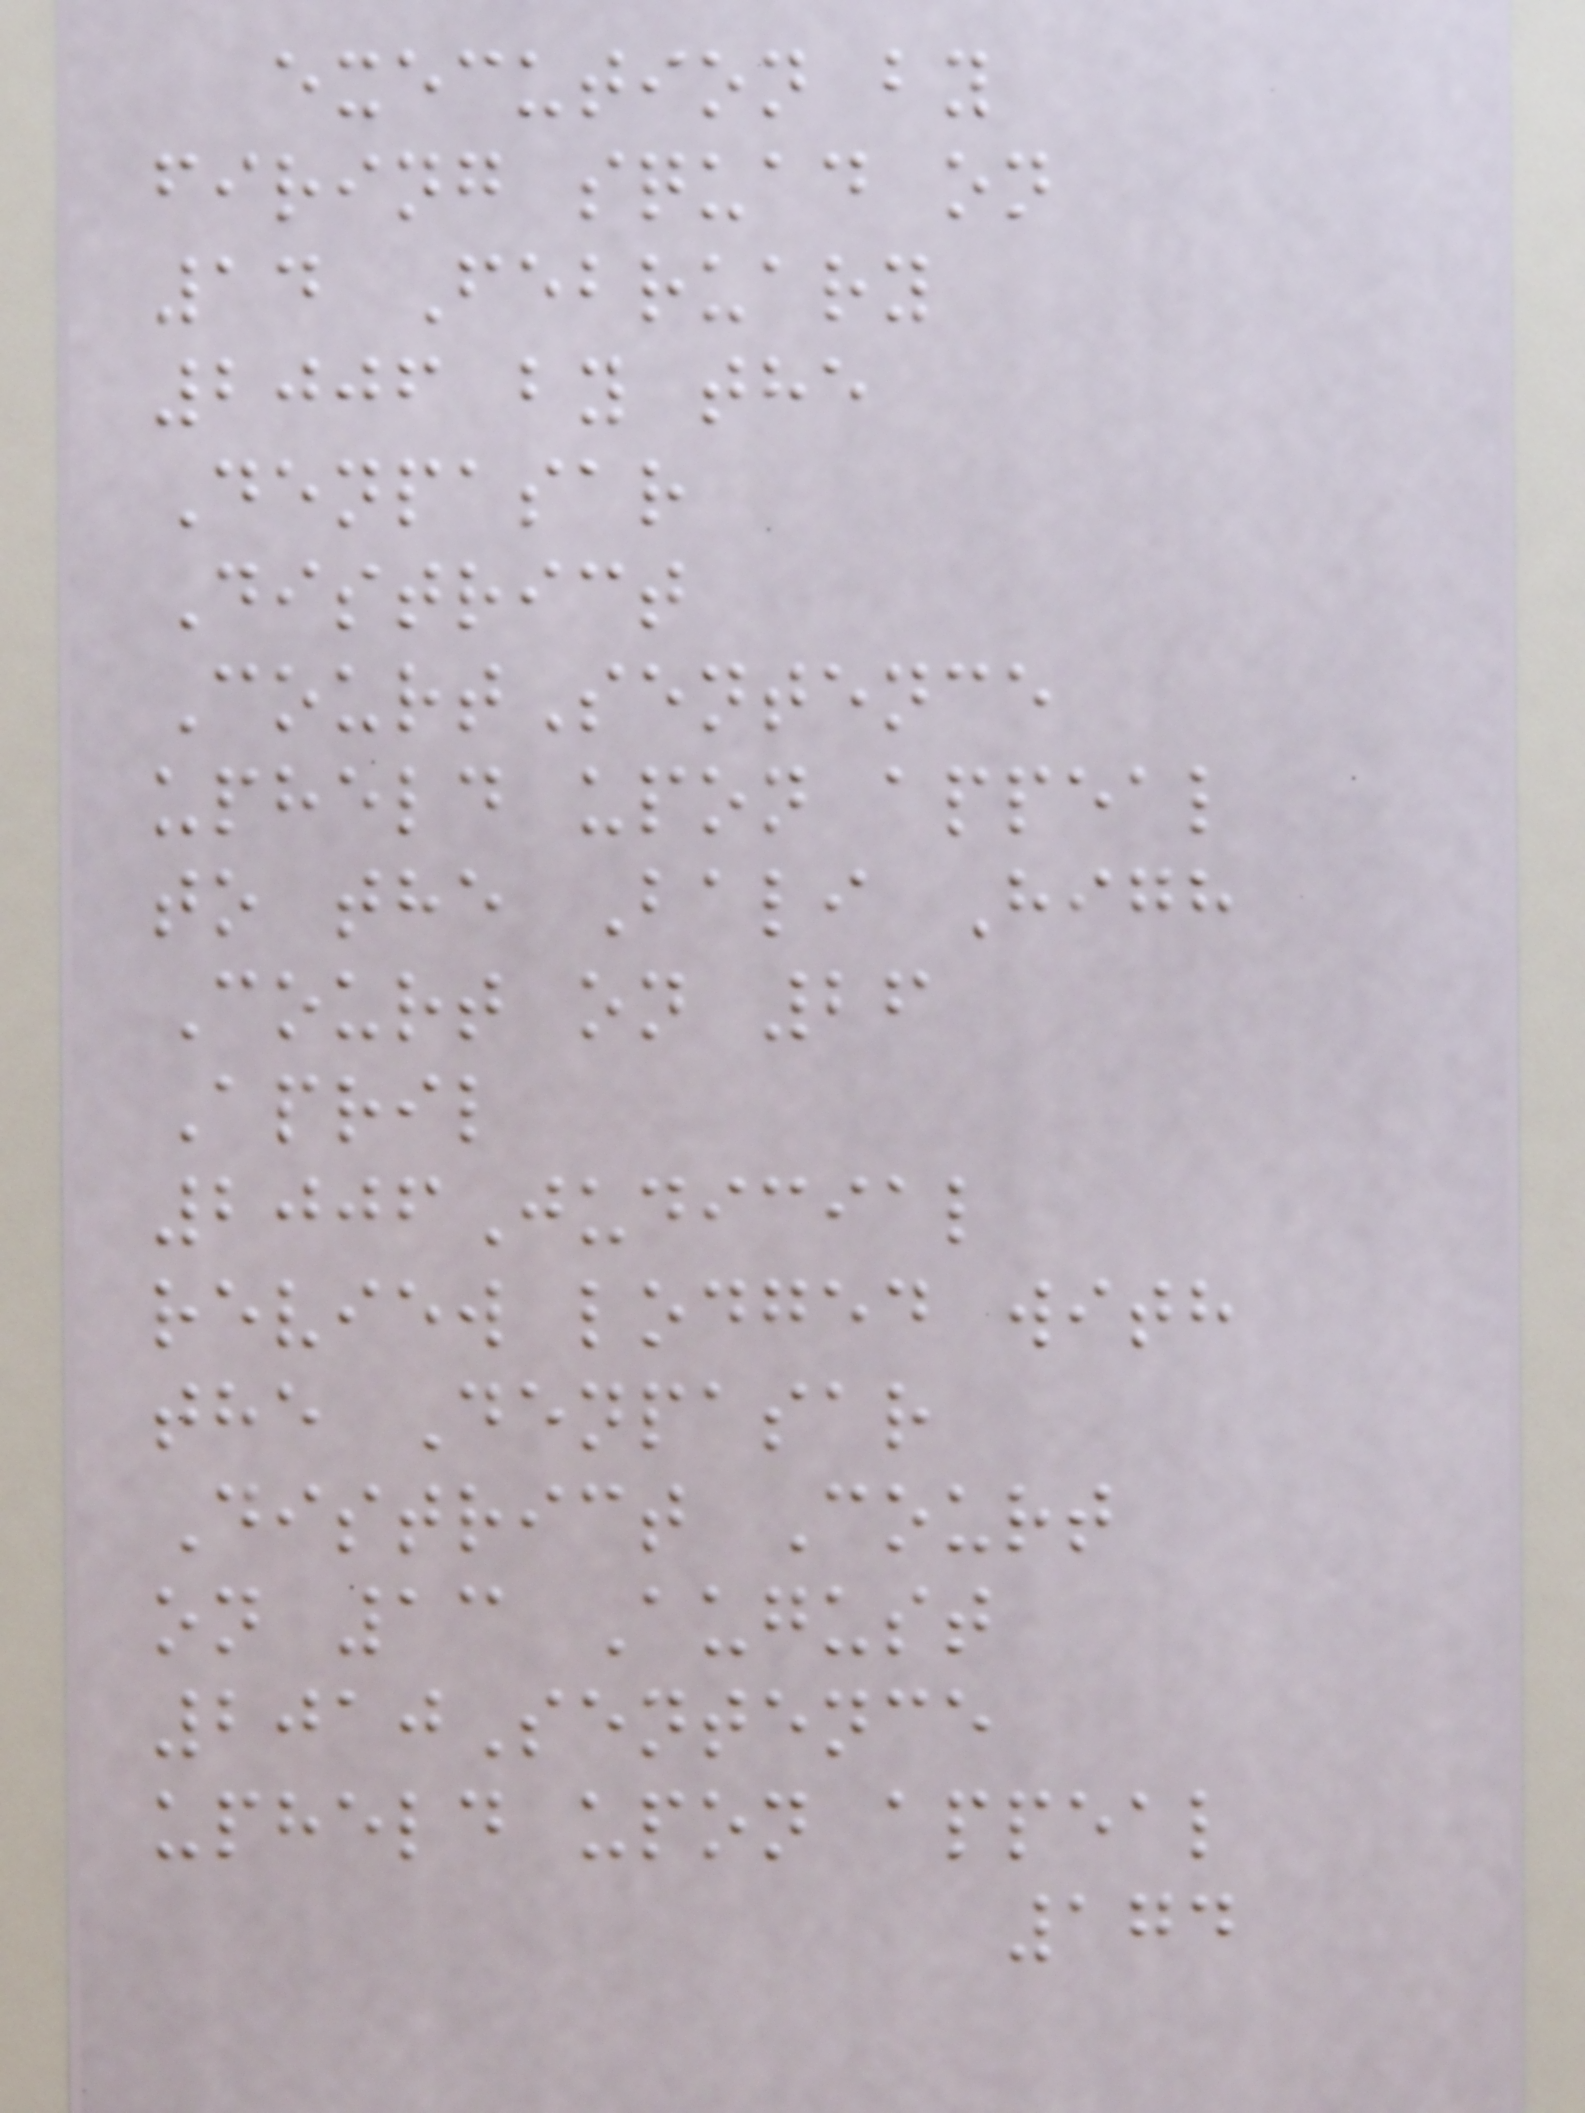execution by
firing squad on
14 February
2006 by the
Denpasar
District
CourtSentence
upheld upon appeal
to the Bali High
Court on 26
April
2006Judicial
review lodged with
the Denpasar
District Court
on 13 August
2010Sentence
upheld upon appeal
174
